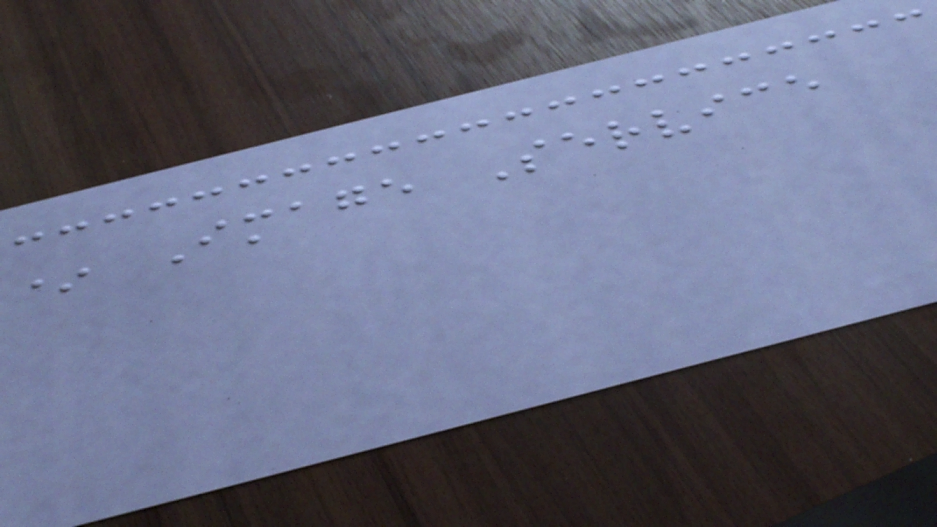* Image Service
